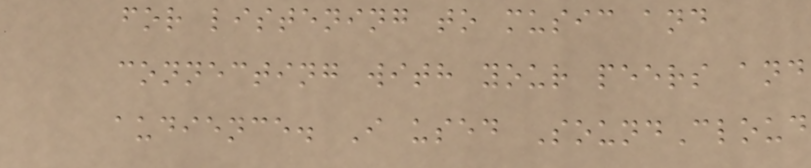for listening to music and
connecting with your peers and
audience. I used SoundCloud
